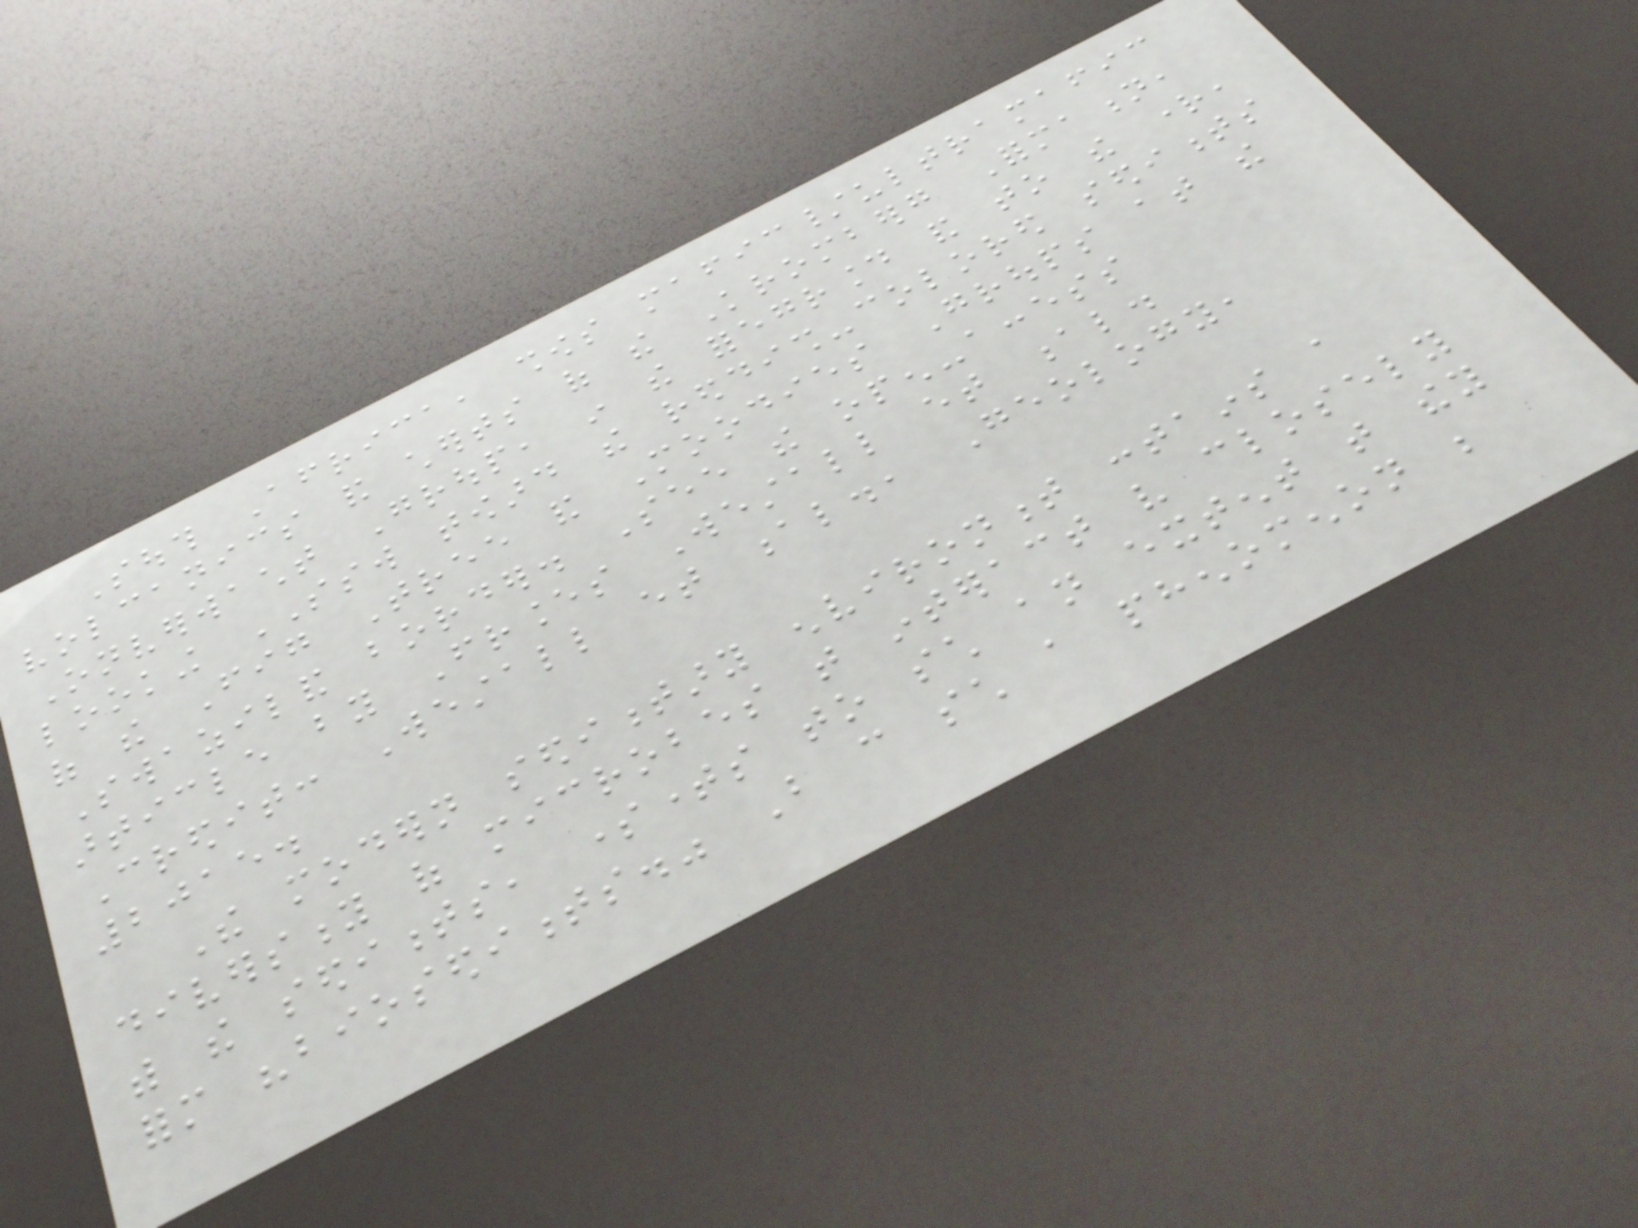South Africa, shows mafic/ultramafic
volcanics and cherts of the Kromberg Formation,
Onverwacht Group, in the foreground and to the right,
looking SSW toward the reddish-colored sediments
of the Fig Tree and Moodies Groups at the
Swaziland border. See the open-access
article by Frances Westall et al.
Credit: Westall et al., Geology,
2015.
The modern sedimentary environment contains a
diversity of microbes that interact very closely
with the sediments, sometimes to such an extent that they
form "biosediments." But can such a phenomenon be
